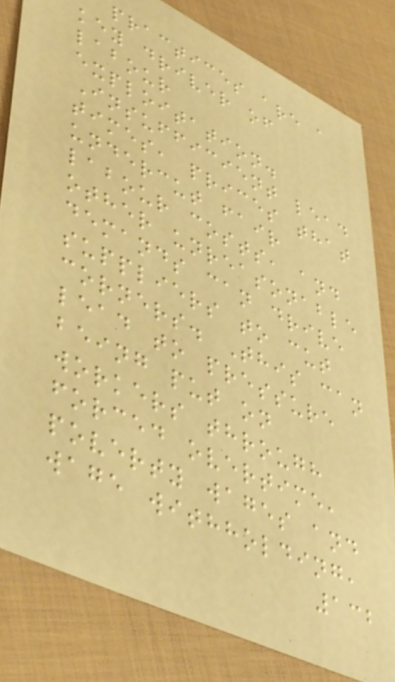practices are a
key driver of
labour
exploitation.
Insufficient lead
times, prices that
undercut fair
labour costs, and
other unreasonable
demands can drive
suppliers to cut
corners. This can
lead to pressure
being put on
workers through
forced overtime,
poverty wages and
wage withholding,
132
